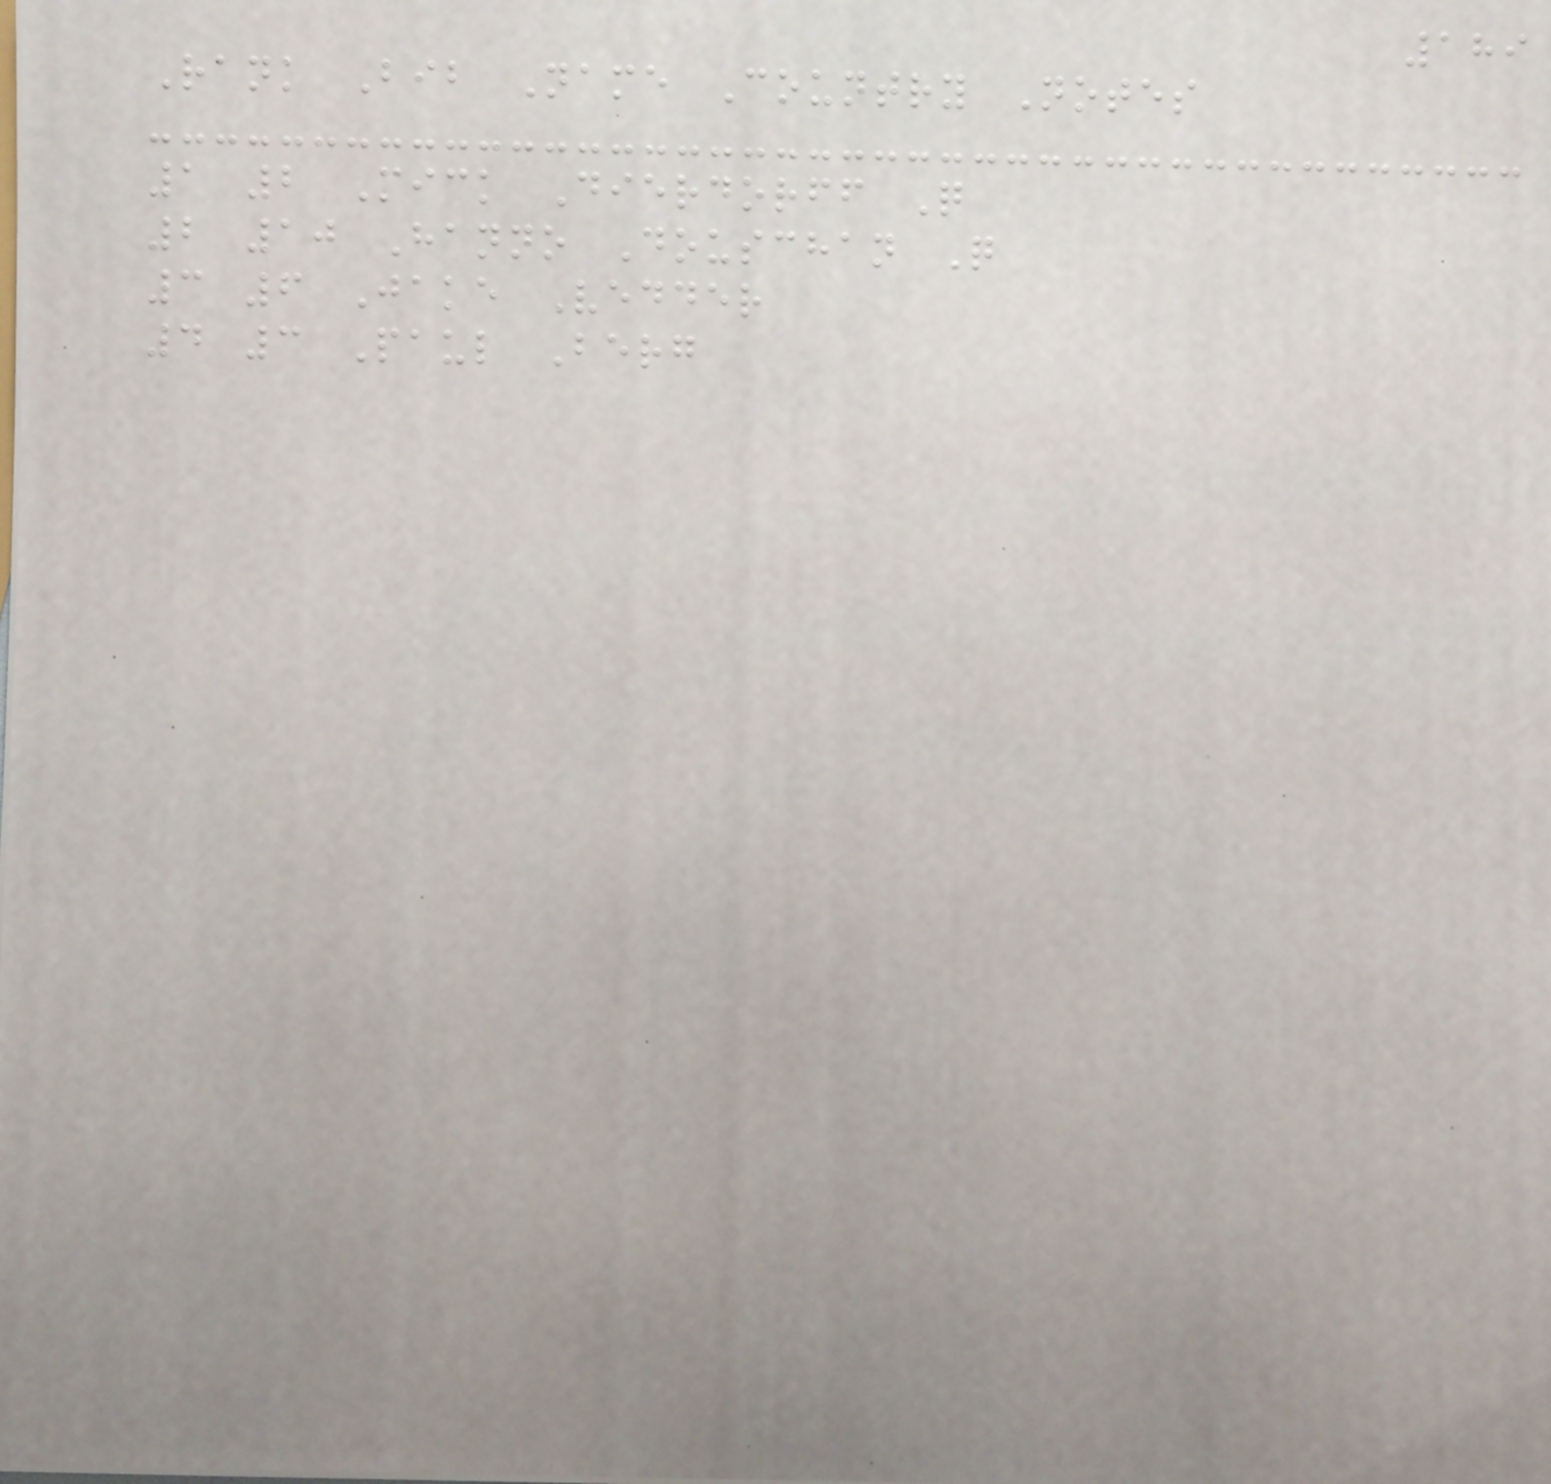189
Rank Bib Name Country Notes
1 2 Mick Dierdorff Q
2 10 Hanno Douschan Q
3 6 Jake Vedder
4 3 Paul Berg
